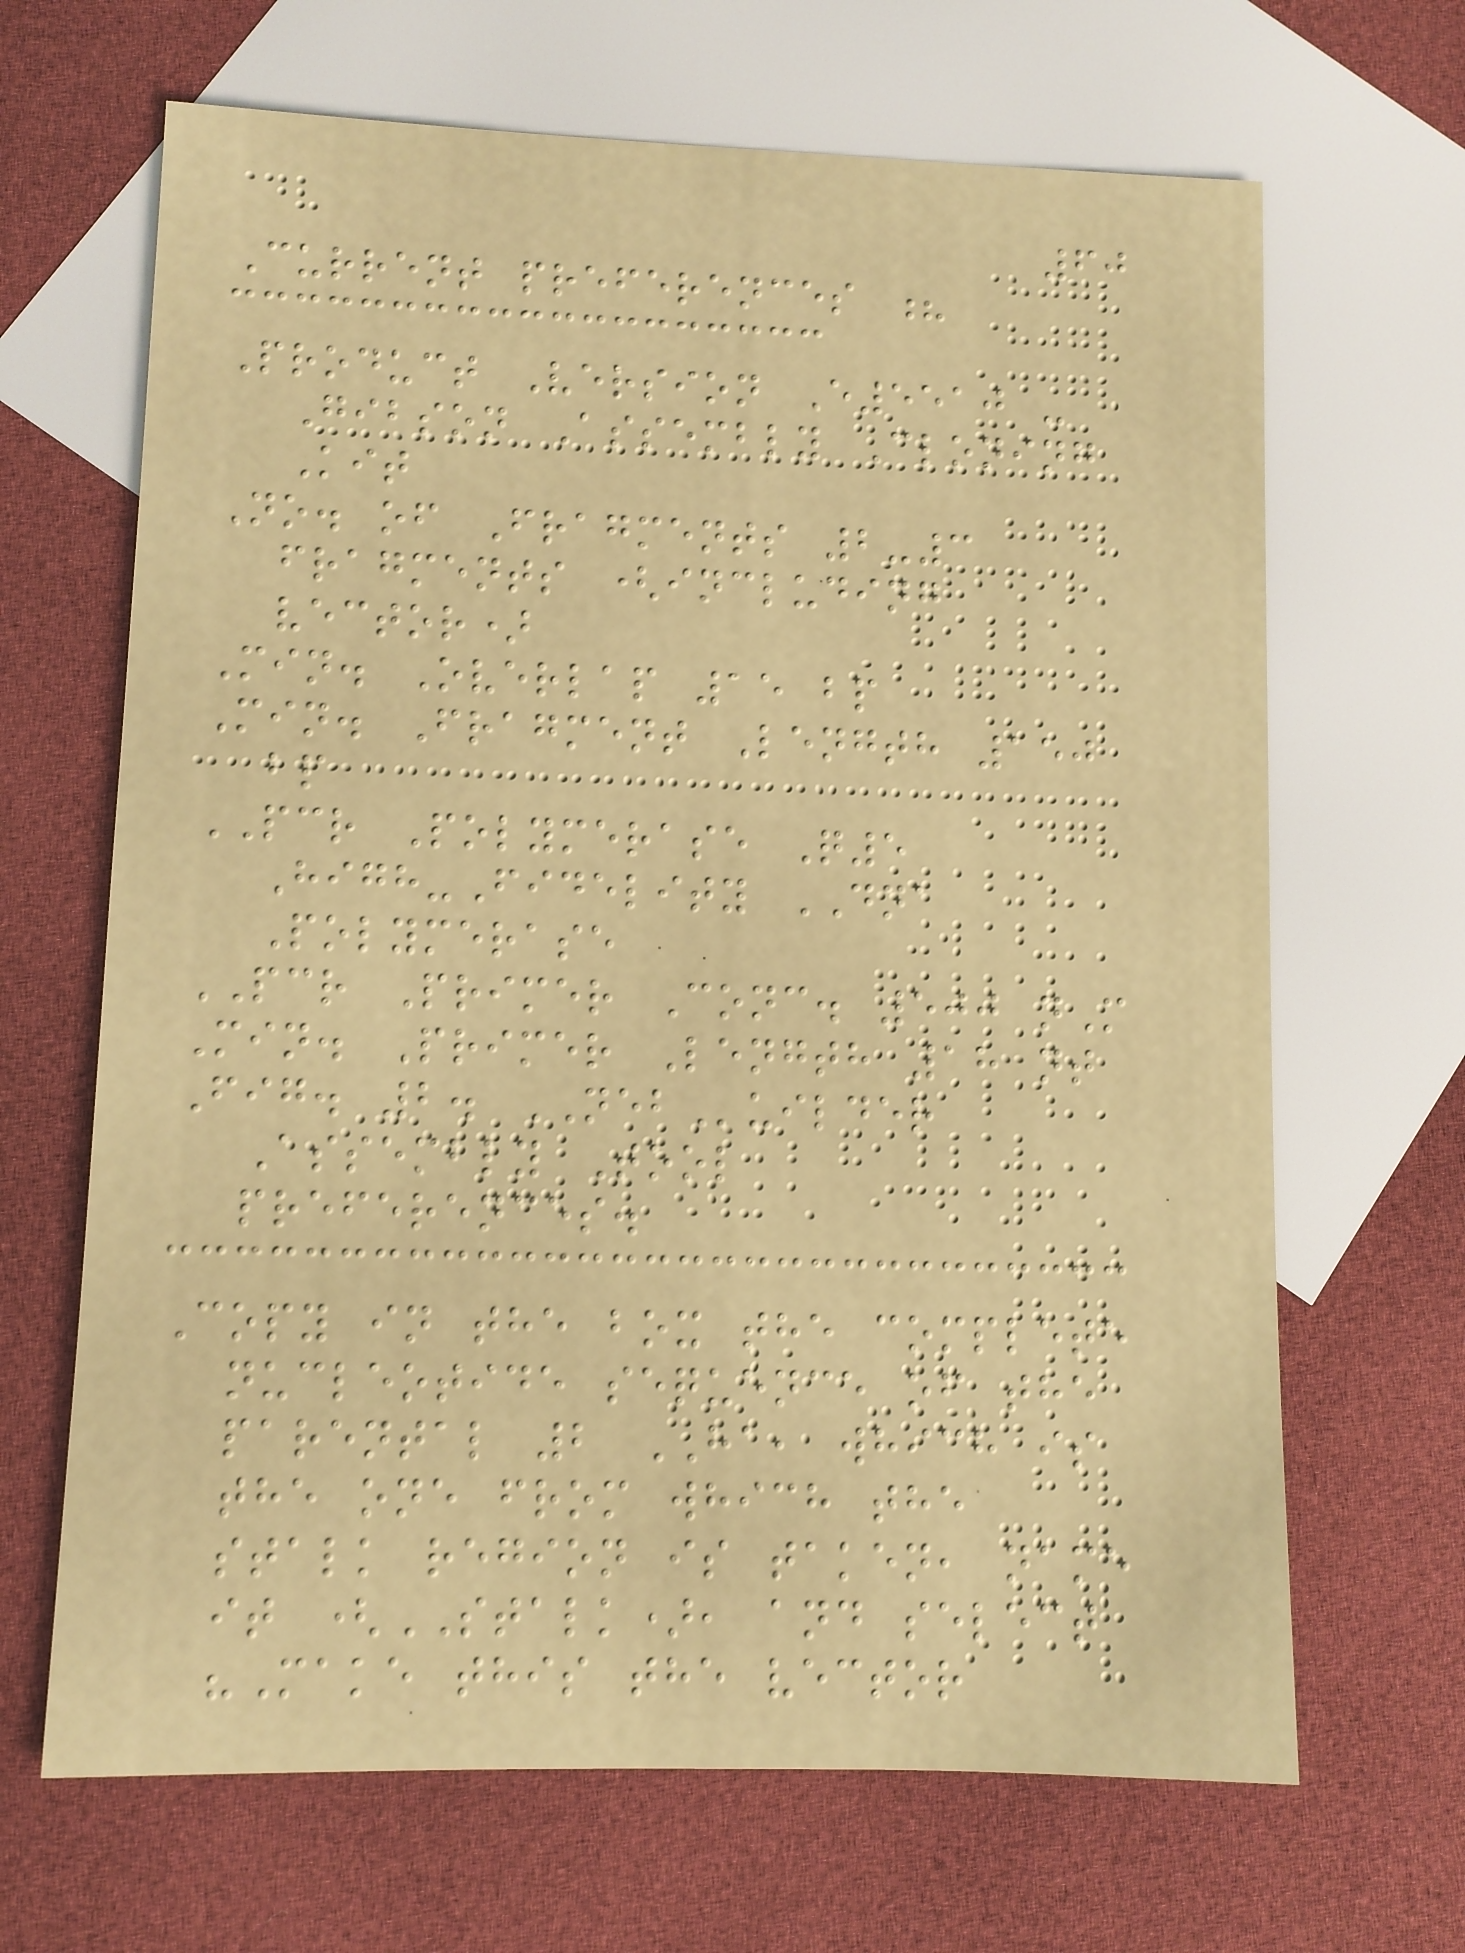60
Current preferences ?
Product Version E5510 -
Gibson Assembly Cloning
Kit
No. of Fragments 2-3
fragments (including
vector)
Min. Overlap 15 bp
Min. Fragment Length 150
bp
PCR Polymerase Q5
High-Fidelity DNA
Polymerase
PCR Primer Conc. 500 nM
Min. Primer Length 18 nt
Fig. 2. NEBuilder
Assembly Tool
preferences.
Copy in the box the complete
nucleotide sequence of the
parental 2 HA, which is
the one from which the
stalk region is taken, name
it (STALK), and select
"Make this the vector
